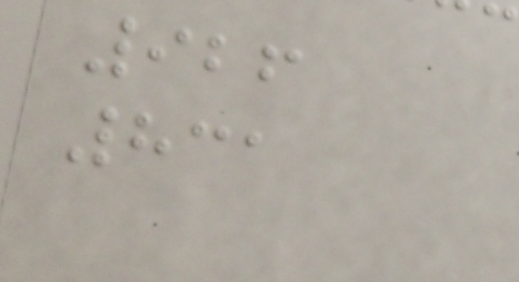926
831
